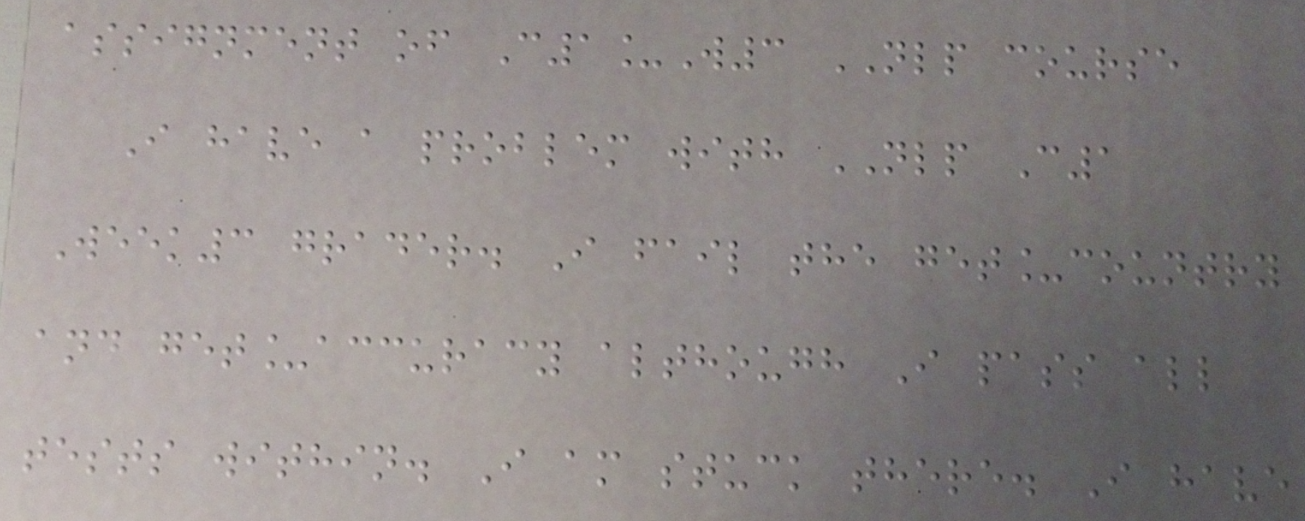assignment of C1_W3 NLP course
I have a problem with NLP C1
Week3 grader. I fail the get_country
and get_accuracy although I pass all
tests within. I am stuck there. I have
